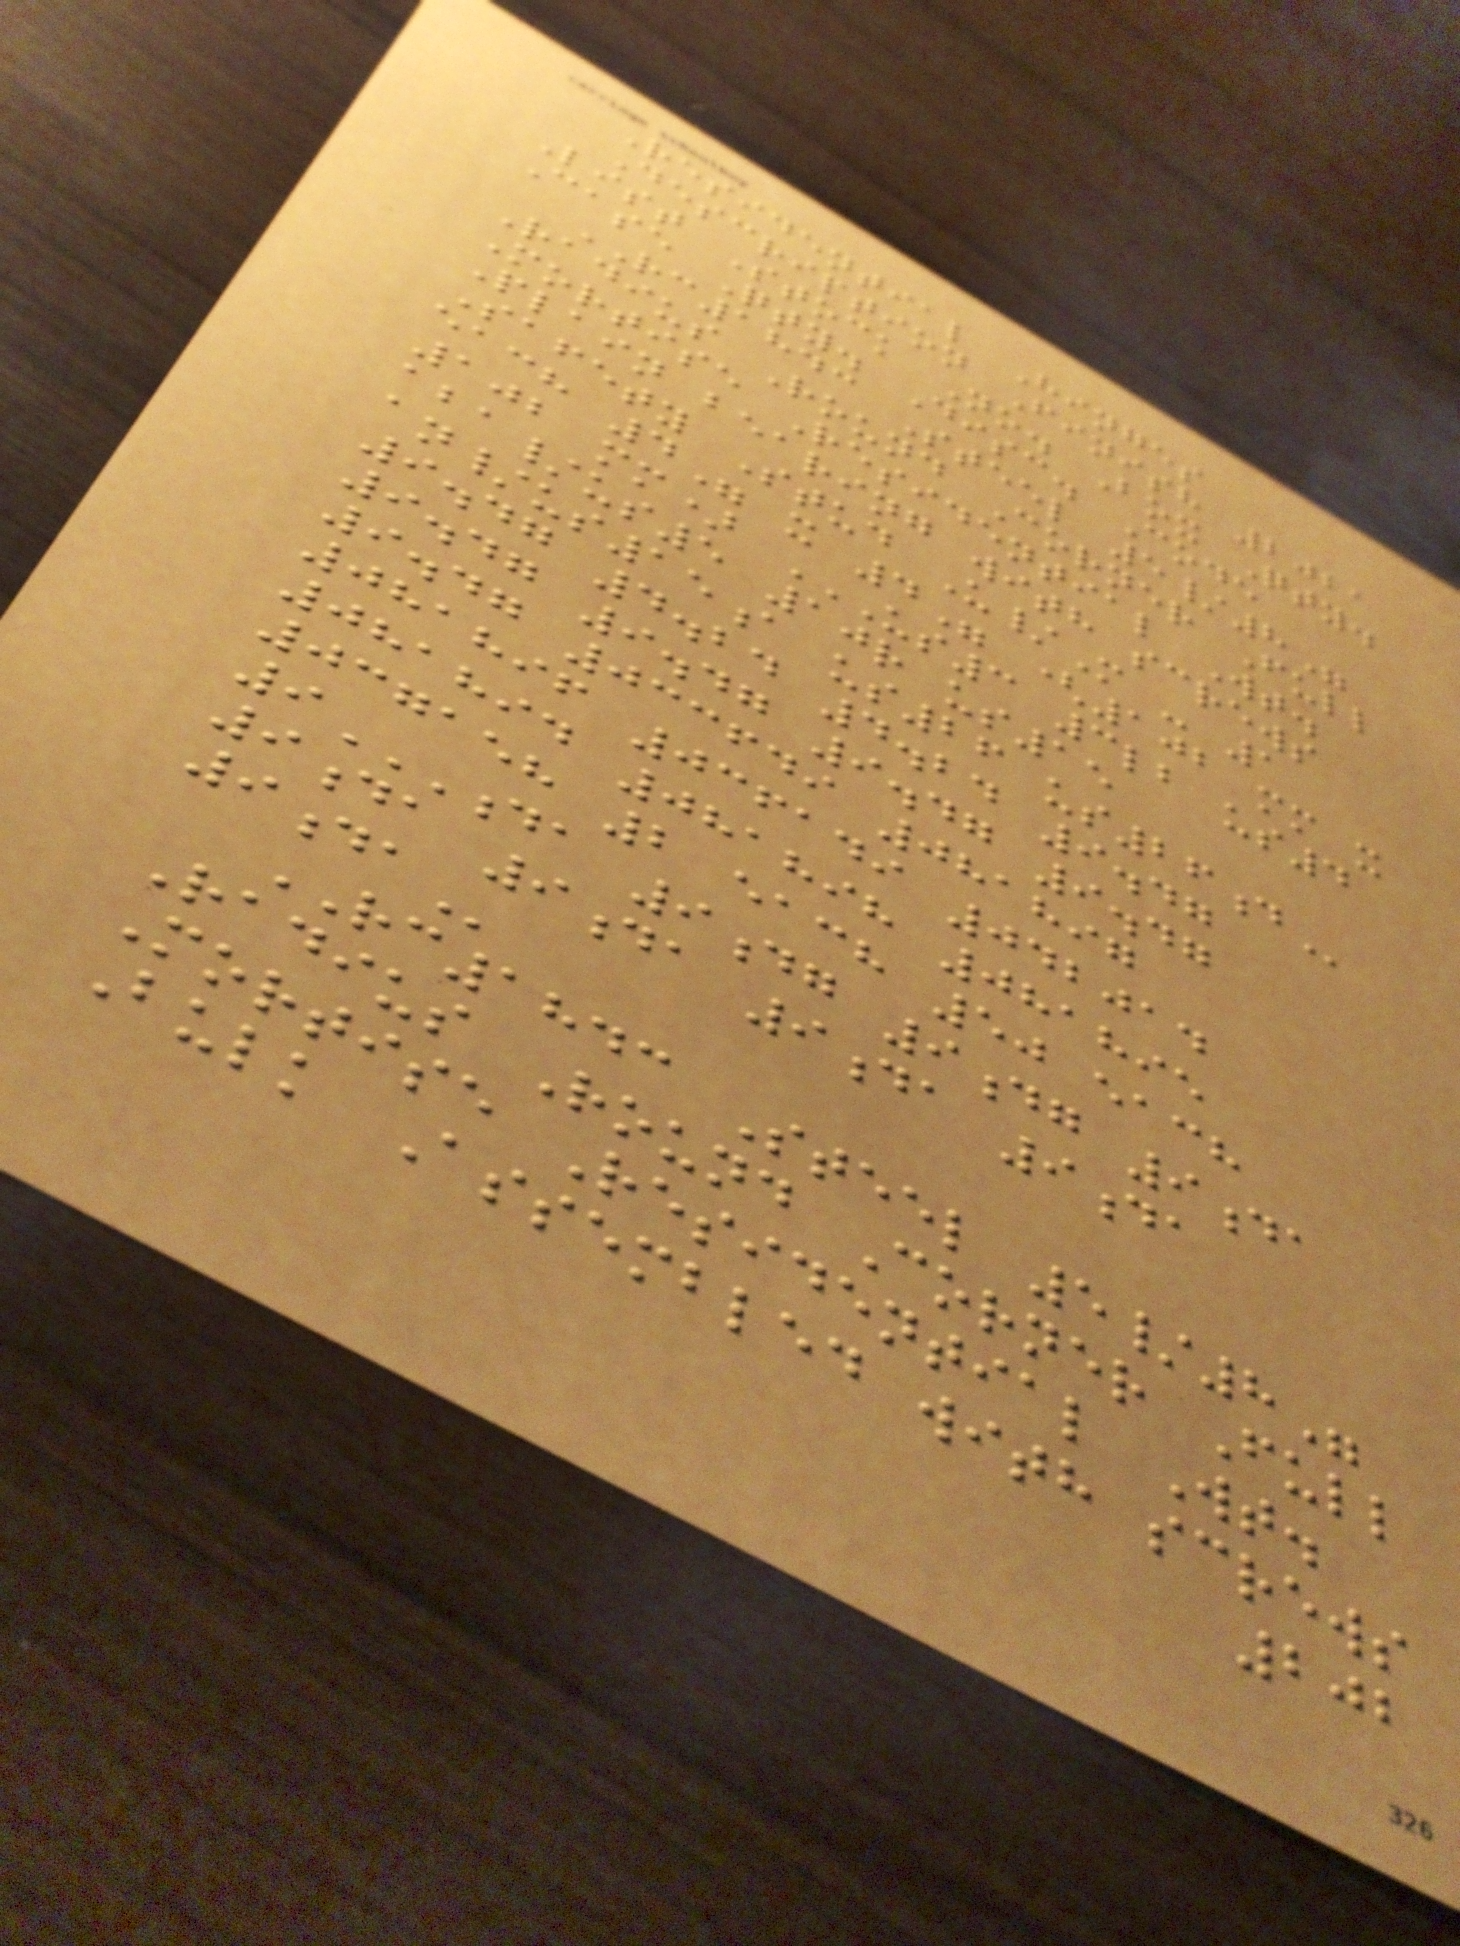Residential Hinges
Description Finish 2021
List Stock No. Box Qty.
Case Qty. Disc. Code
RC1843 Steel 5/8"
Radius Round Corner Full
Mortise Residential Wt.
Plain bearing with screws
Safety Stud U/M - 1
each 4" x 4" (102 mm x
102 mm) US3 3LB US4
ABA/US5 10R US15
AN/US15A US26 US26D
9.47 4.24 4.24 9.47
9.47 9.47 9.47 9.47
9.47 033649 081897
081896 036149 042014
081894 081898 081895
037158 2 each 50 each
9DA 9DG 9DG 9DA
9DA 9DA 9DA 9DA
9DA
RC1843 Steel 5/8"
Radius Round Corner Full
Mortise Residential Wt.
Bulk Assembled with screws
202
